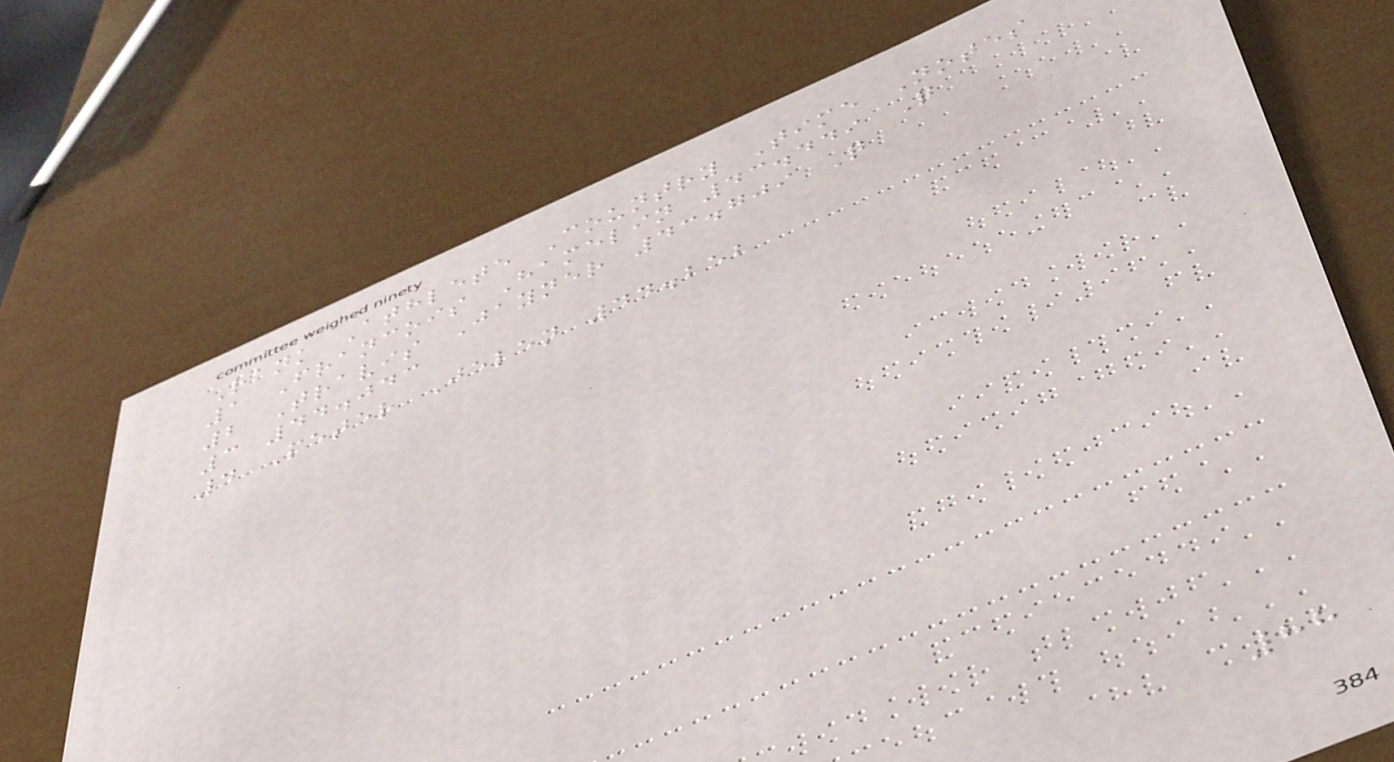Rank Athlete Country Time Notes
1 Francois Hamelin 43.449 Q
2 Travis Jayner 43.709 Q
3 44.043
4 Peter Jelen 44.252
88
